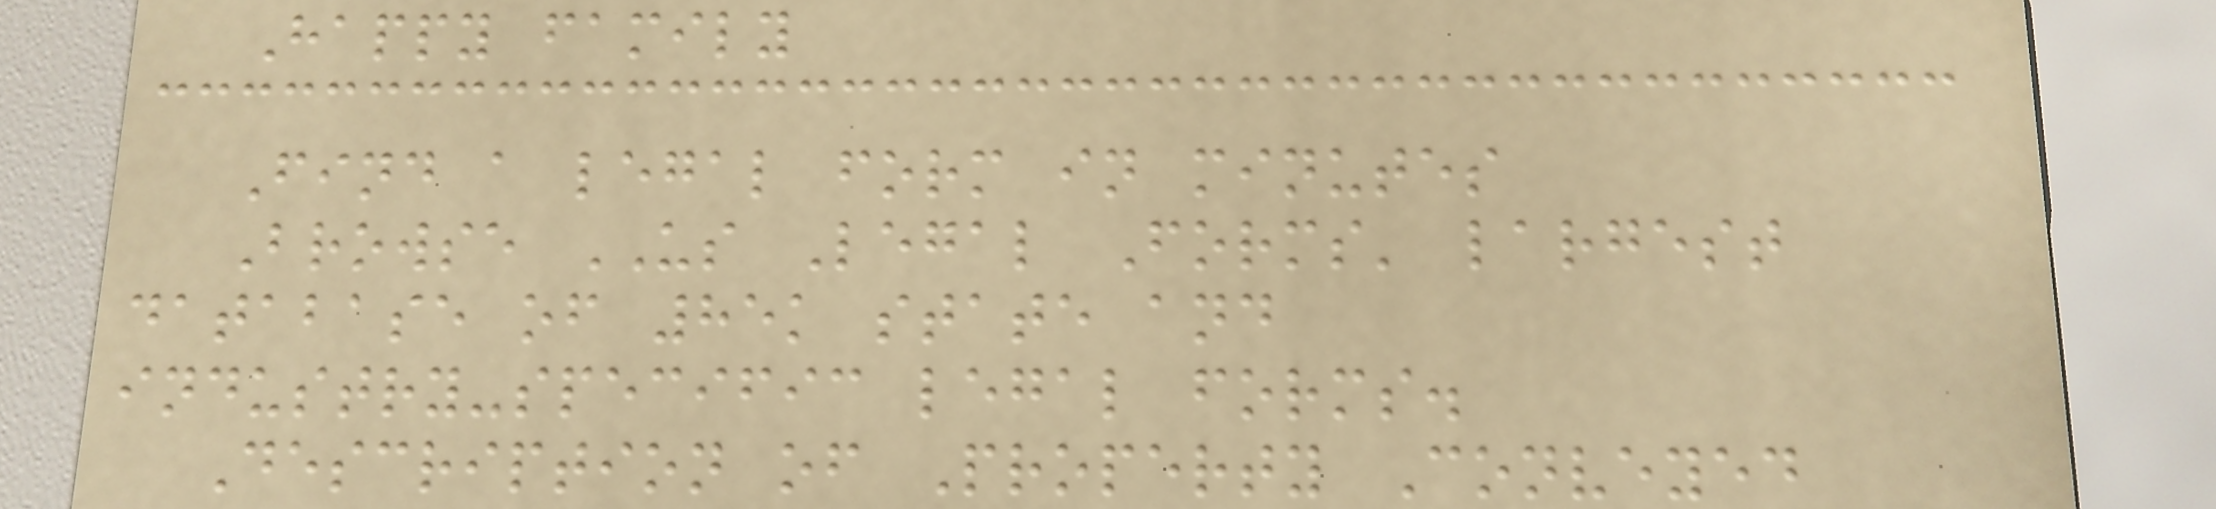Happy family
Find a legal form in minutes
Browse US Legal Forms' largest
database of 85k state and
industry-specific legal forms.
Description of Property Conveyed
